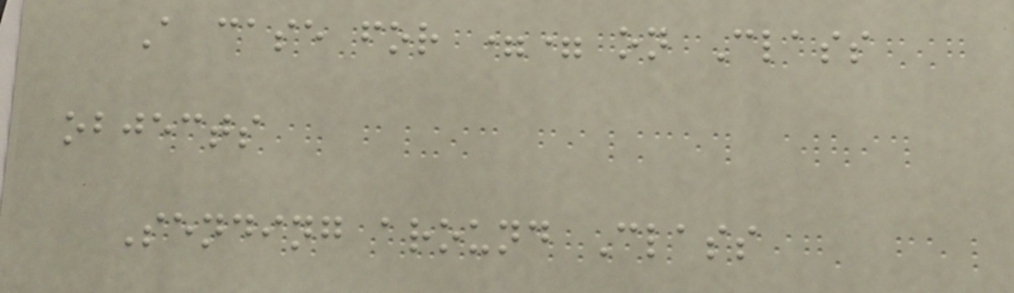A case for == on Class
objects
Sending around Class
